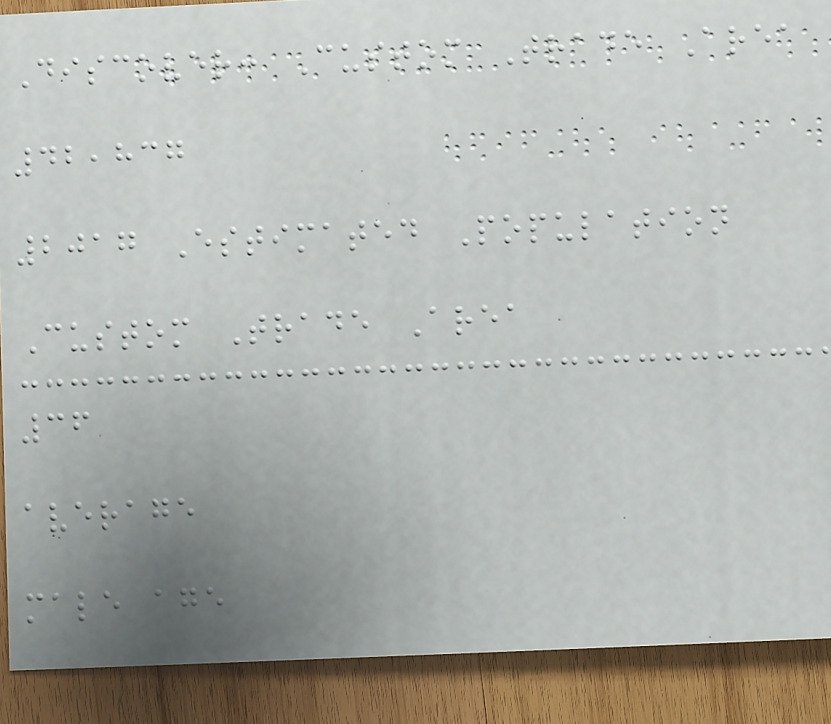Discover: Custom Trade Area
42,837
2017 Estimated Population
Custom Trade Area
36
average
male age
